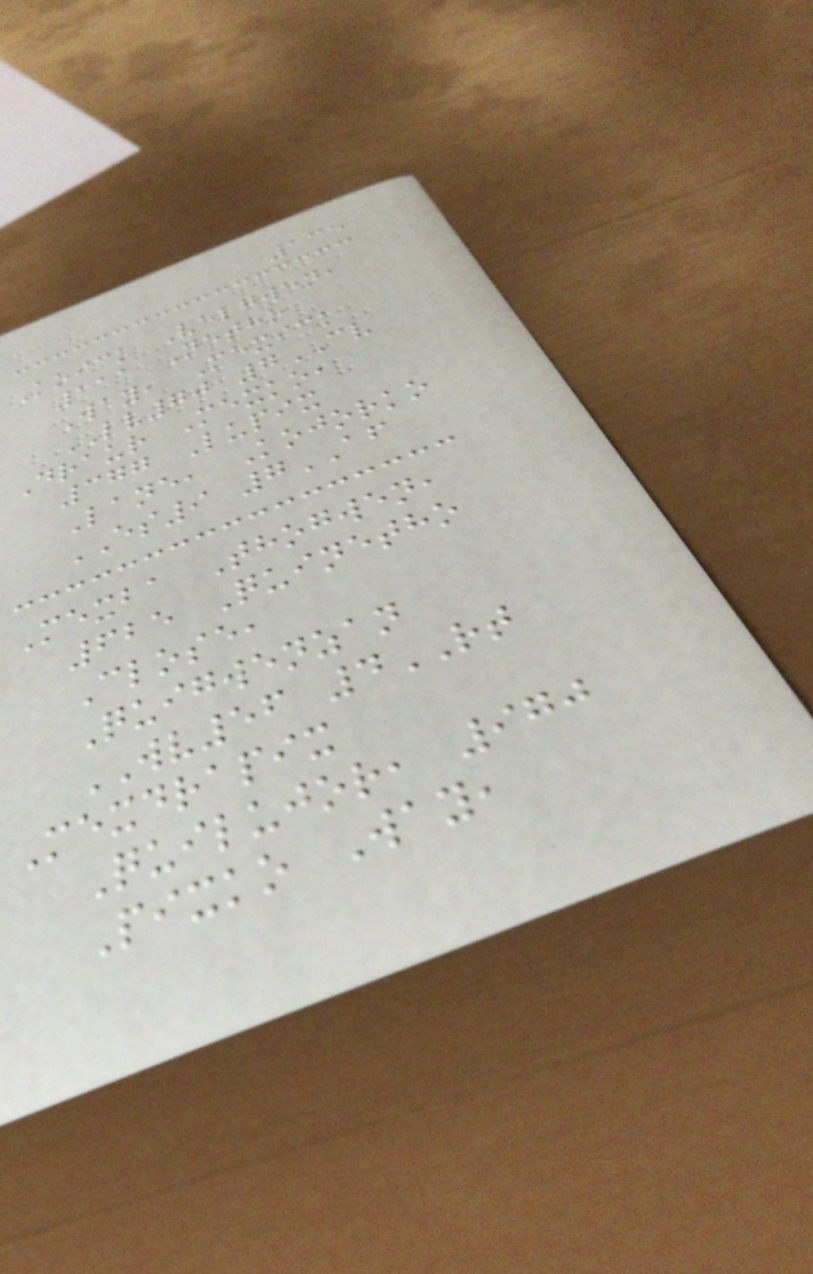135
Koick Velgwen,
111 Netho
Way, Mexick
LV70 7CV
Draur Mexko,
377 Lupix
Lane, Kojorko
ES9 7AF
Mexba Thogwen,
625 Quinetho
Close,
Quigwenzan
WV56 4RT
Mexdrapix
Quilujor, 970
Pixko Way,
